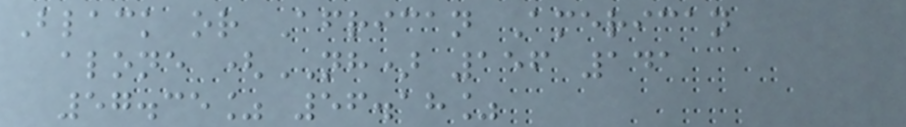Black or African American
alone (NH) 156 141
57.35% 56.18%
